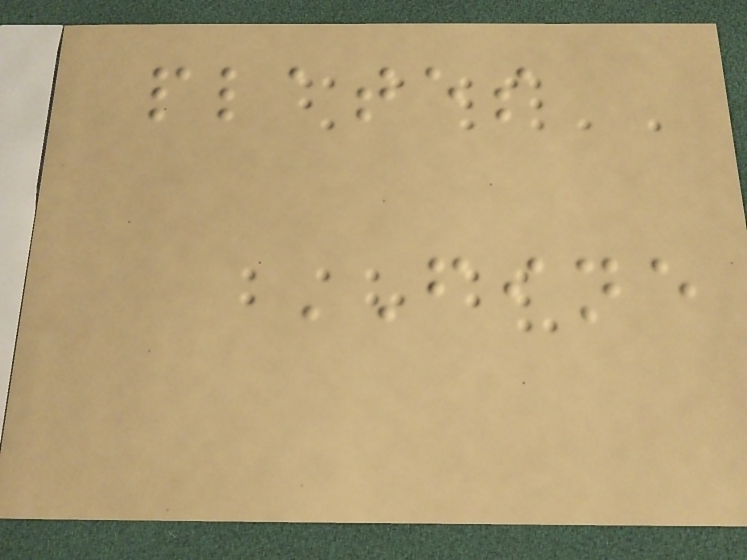plates
FINE
